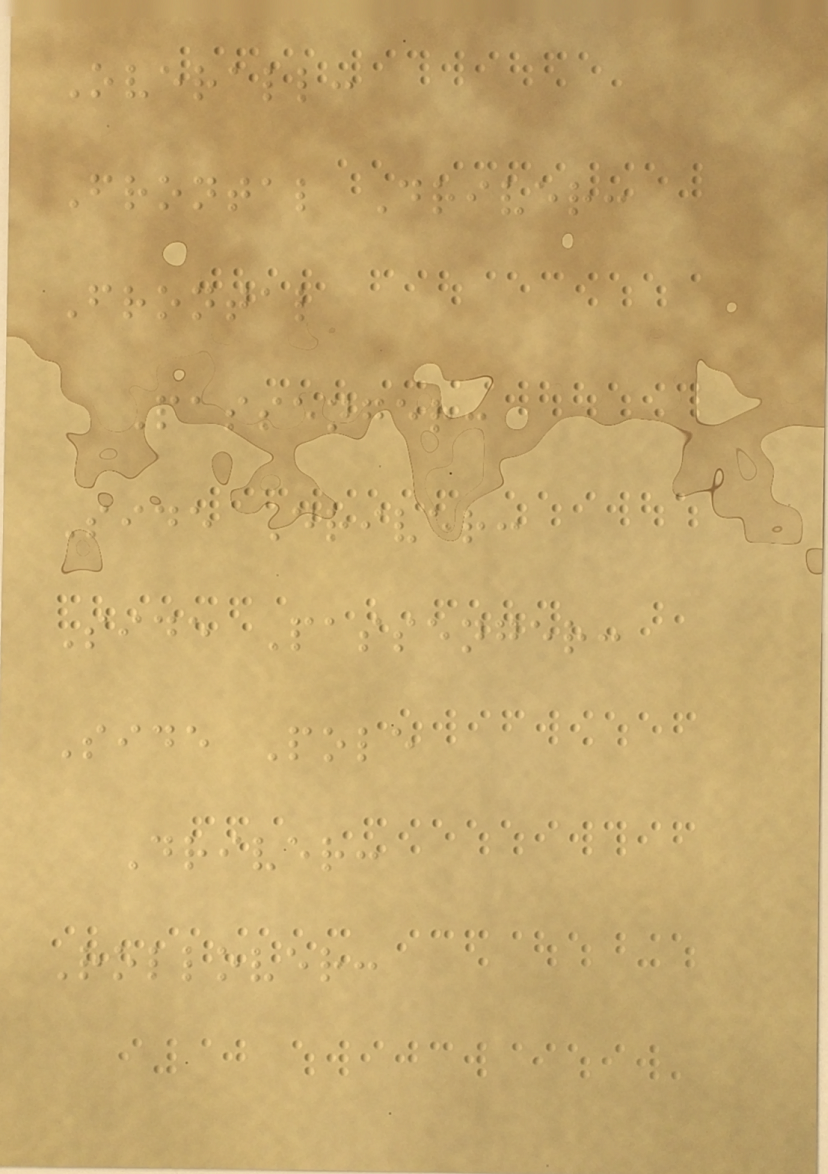Overall:
Frontal Driver:
Frontal
Passenger:
Side Driver:
Side Passenger:
Side Pole
Driver:
Rollover:
